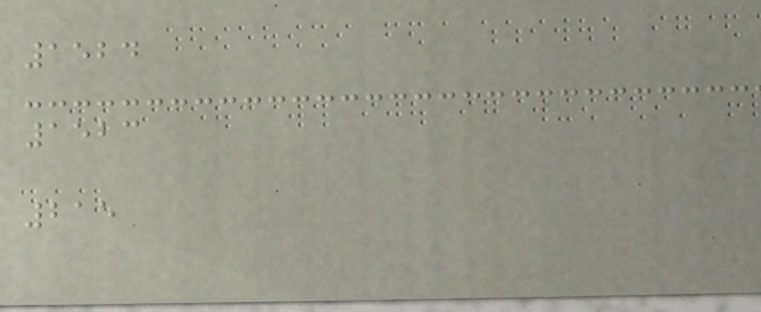1524
1523
215
